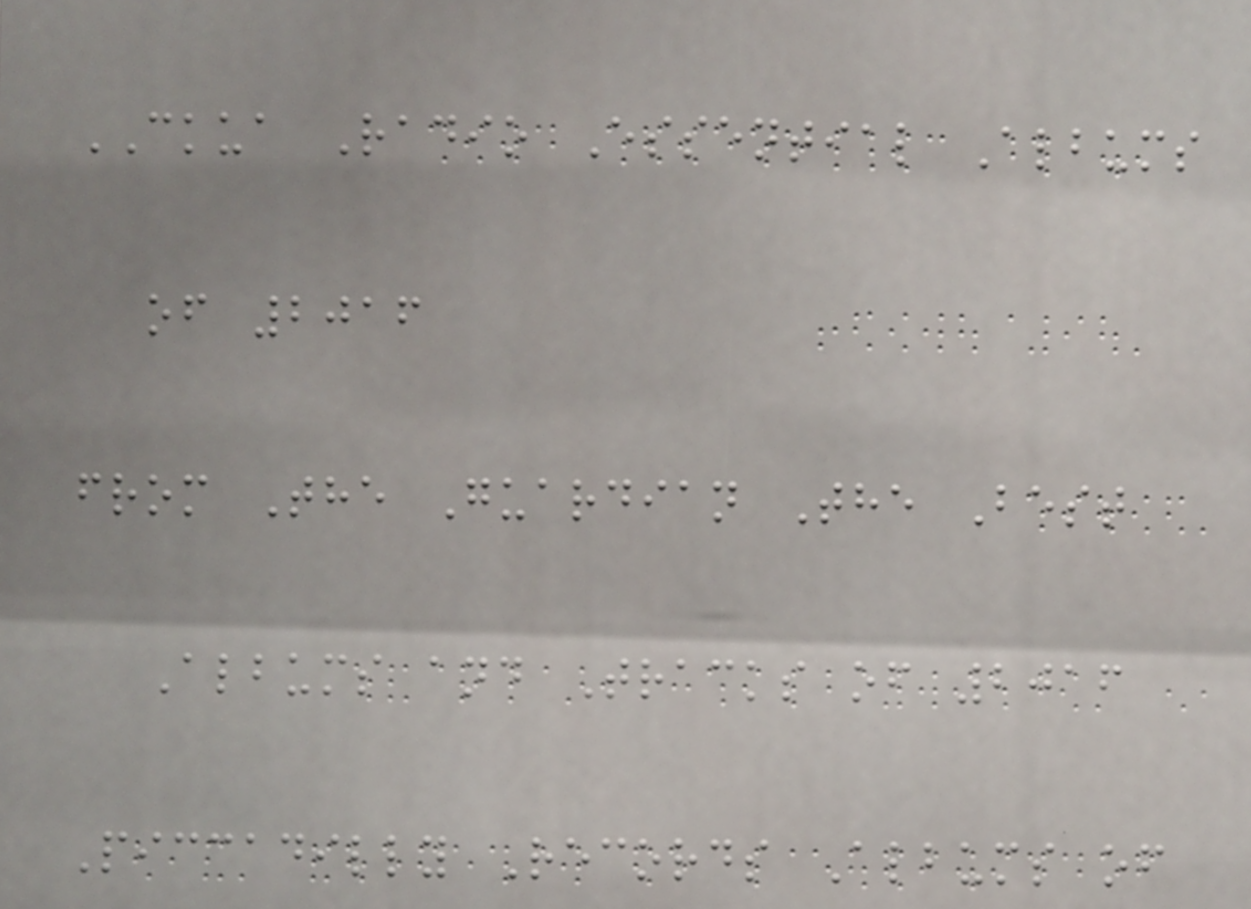CKUA Radio Essential Albums
of 2016
from The Guardian The Best
Albums and Tracks of 2016
Piccadilly Records Albums of
